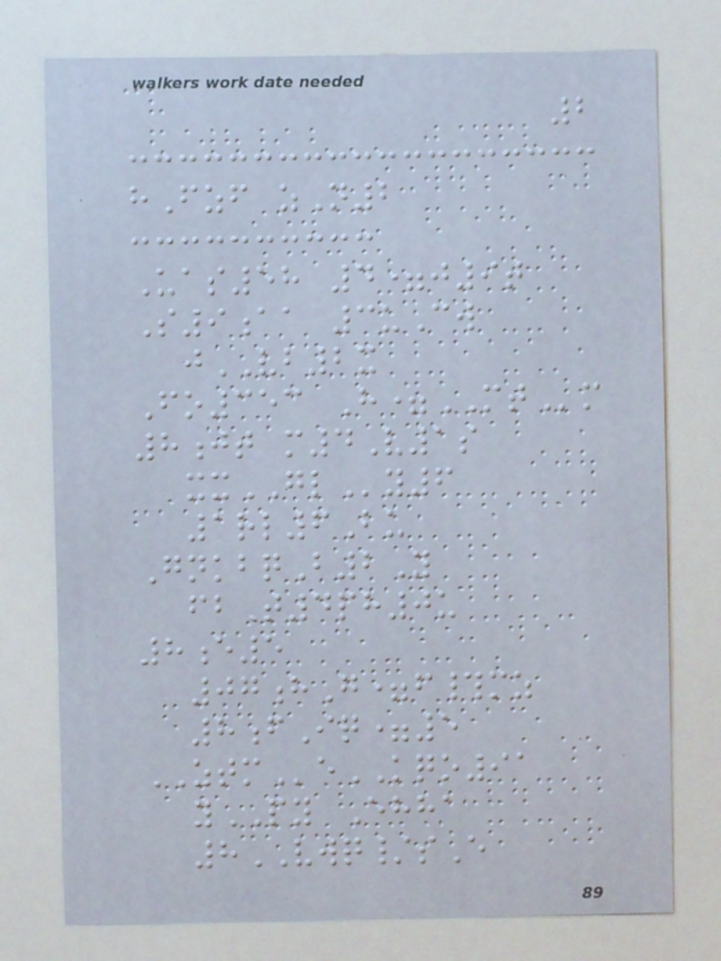2
hFzf zN2
Uas58 4=j9t
S9aa 3uCw
jVB2x
Fo353 H=MTm
8jt m4V1s
xxGLy6
1rl6Bu
GnkbqB2Y
fbT4ph0u
8e5
07hG=f#mz
8fIq=5
ZTMeKQO91
yPY Ehha
8VWQ/sE
